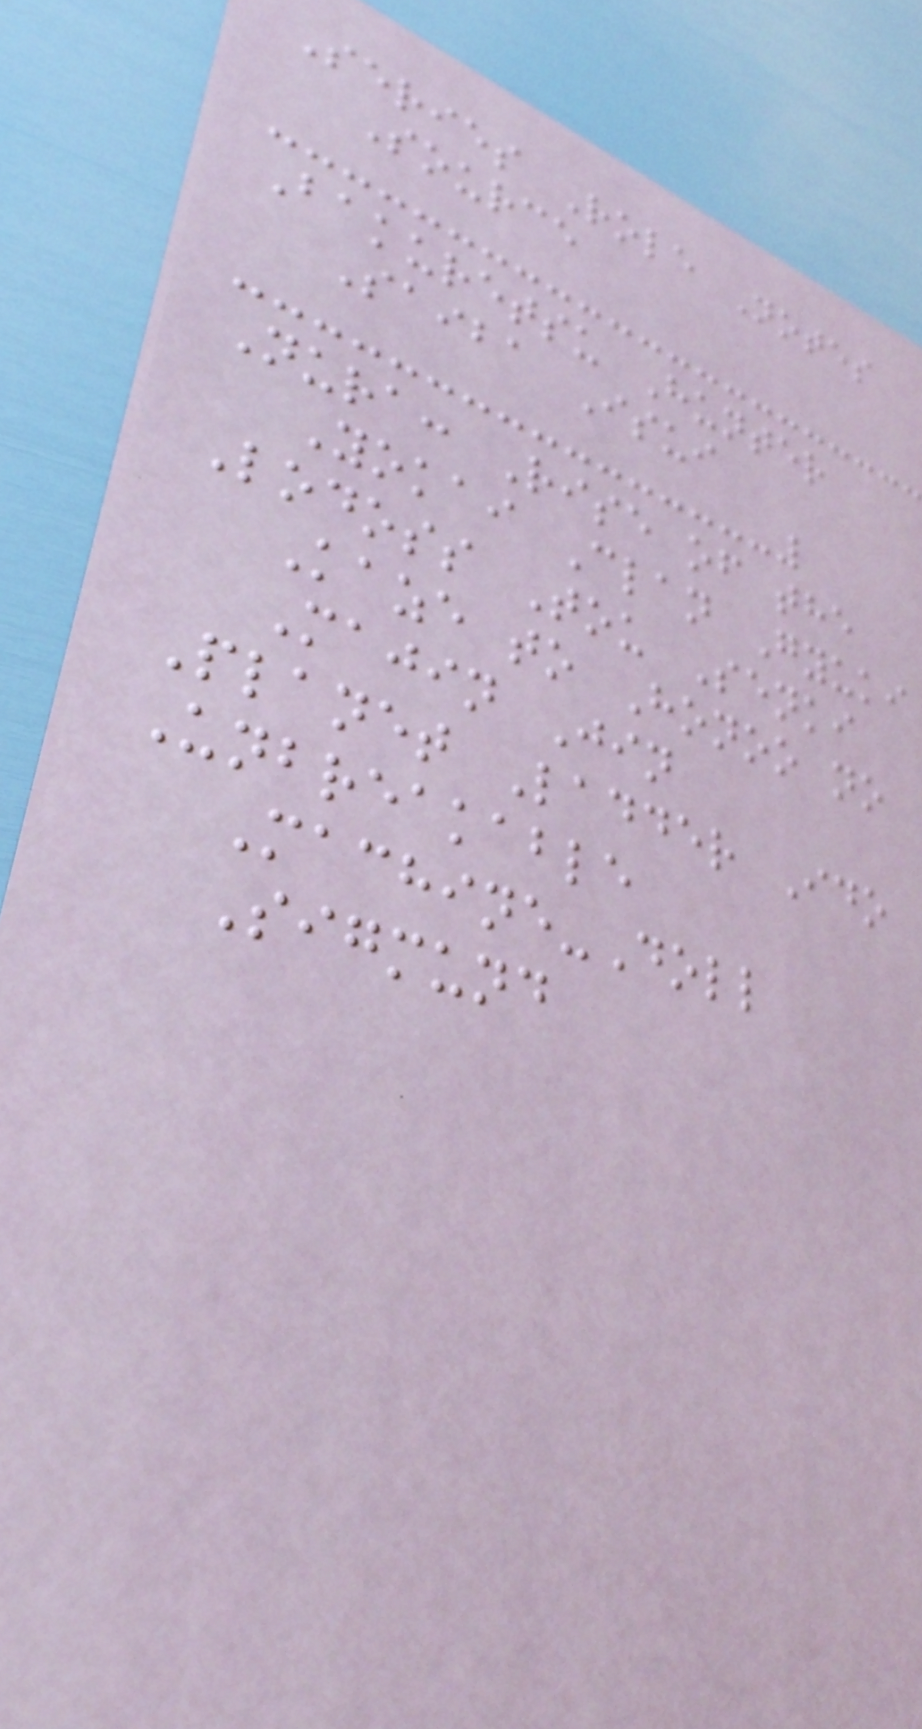Series Role Notes
Source
Bakuretsu Hunter
Saiba Isui
Nura: Rise of the
Yokai Clan Gyuki
Lodoss Tou Senki
Kaze to Honoo no
Majin Jin
Planet Ladder Ido
Unbreakable
Machine-Doll
Sigmund
